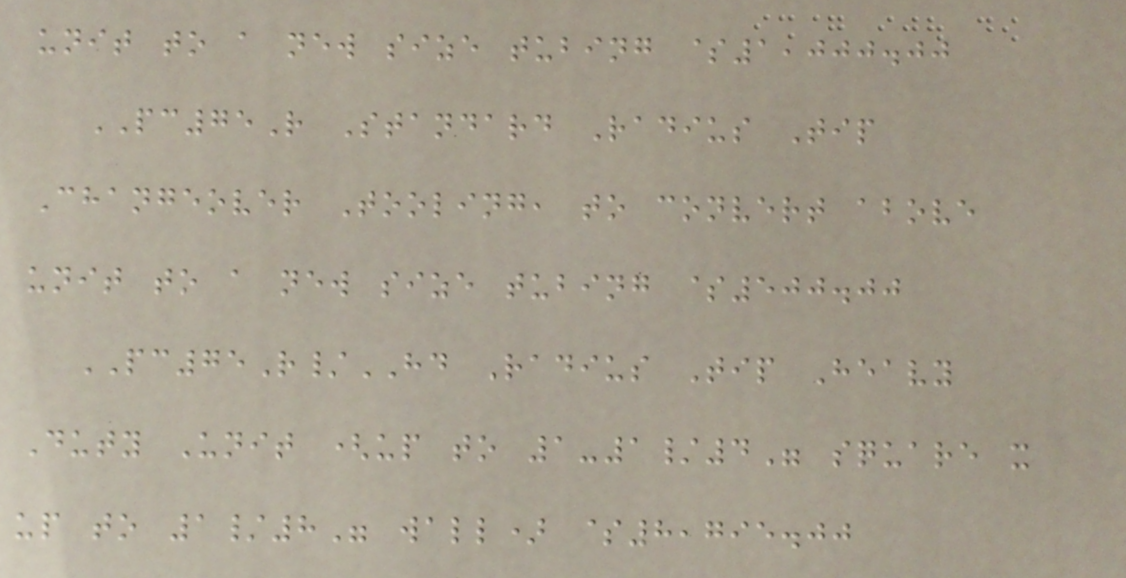unit to a new size tubing $1,000.00
PC75R Standard Radius Tip
Changeover Tooling, to convert above
unit to a new size tubing $500.00
PC75R/HD Radius Tip Heavy
Duty Unit (up to 1-1/4" square x
up to 1/8" wall) $8,795.00
